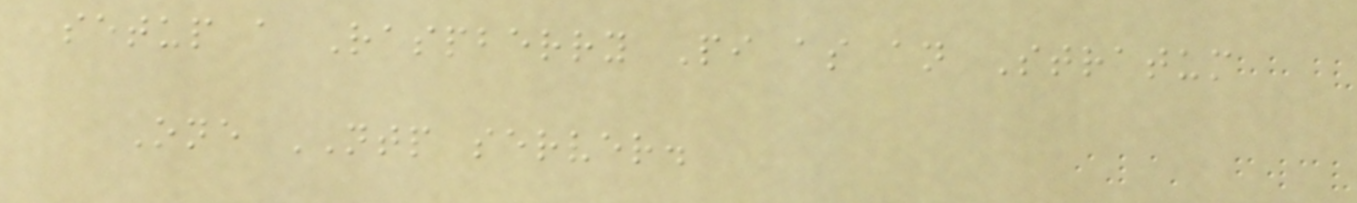setup a Raspberry Pi as an Stratum
One NTP server.
